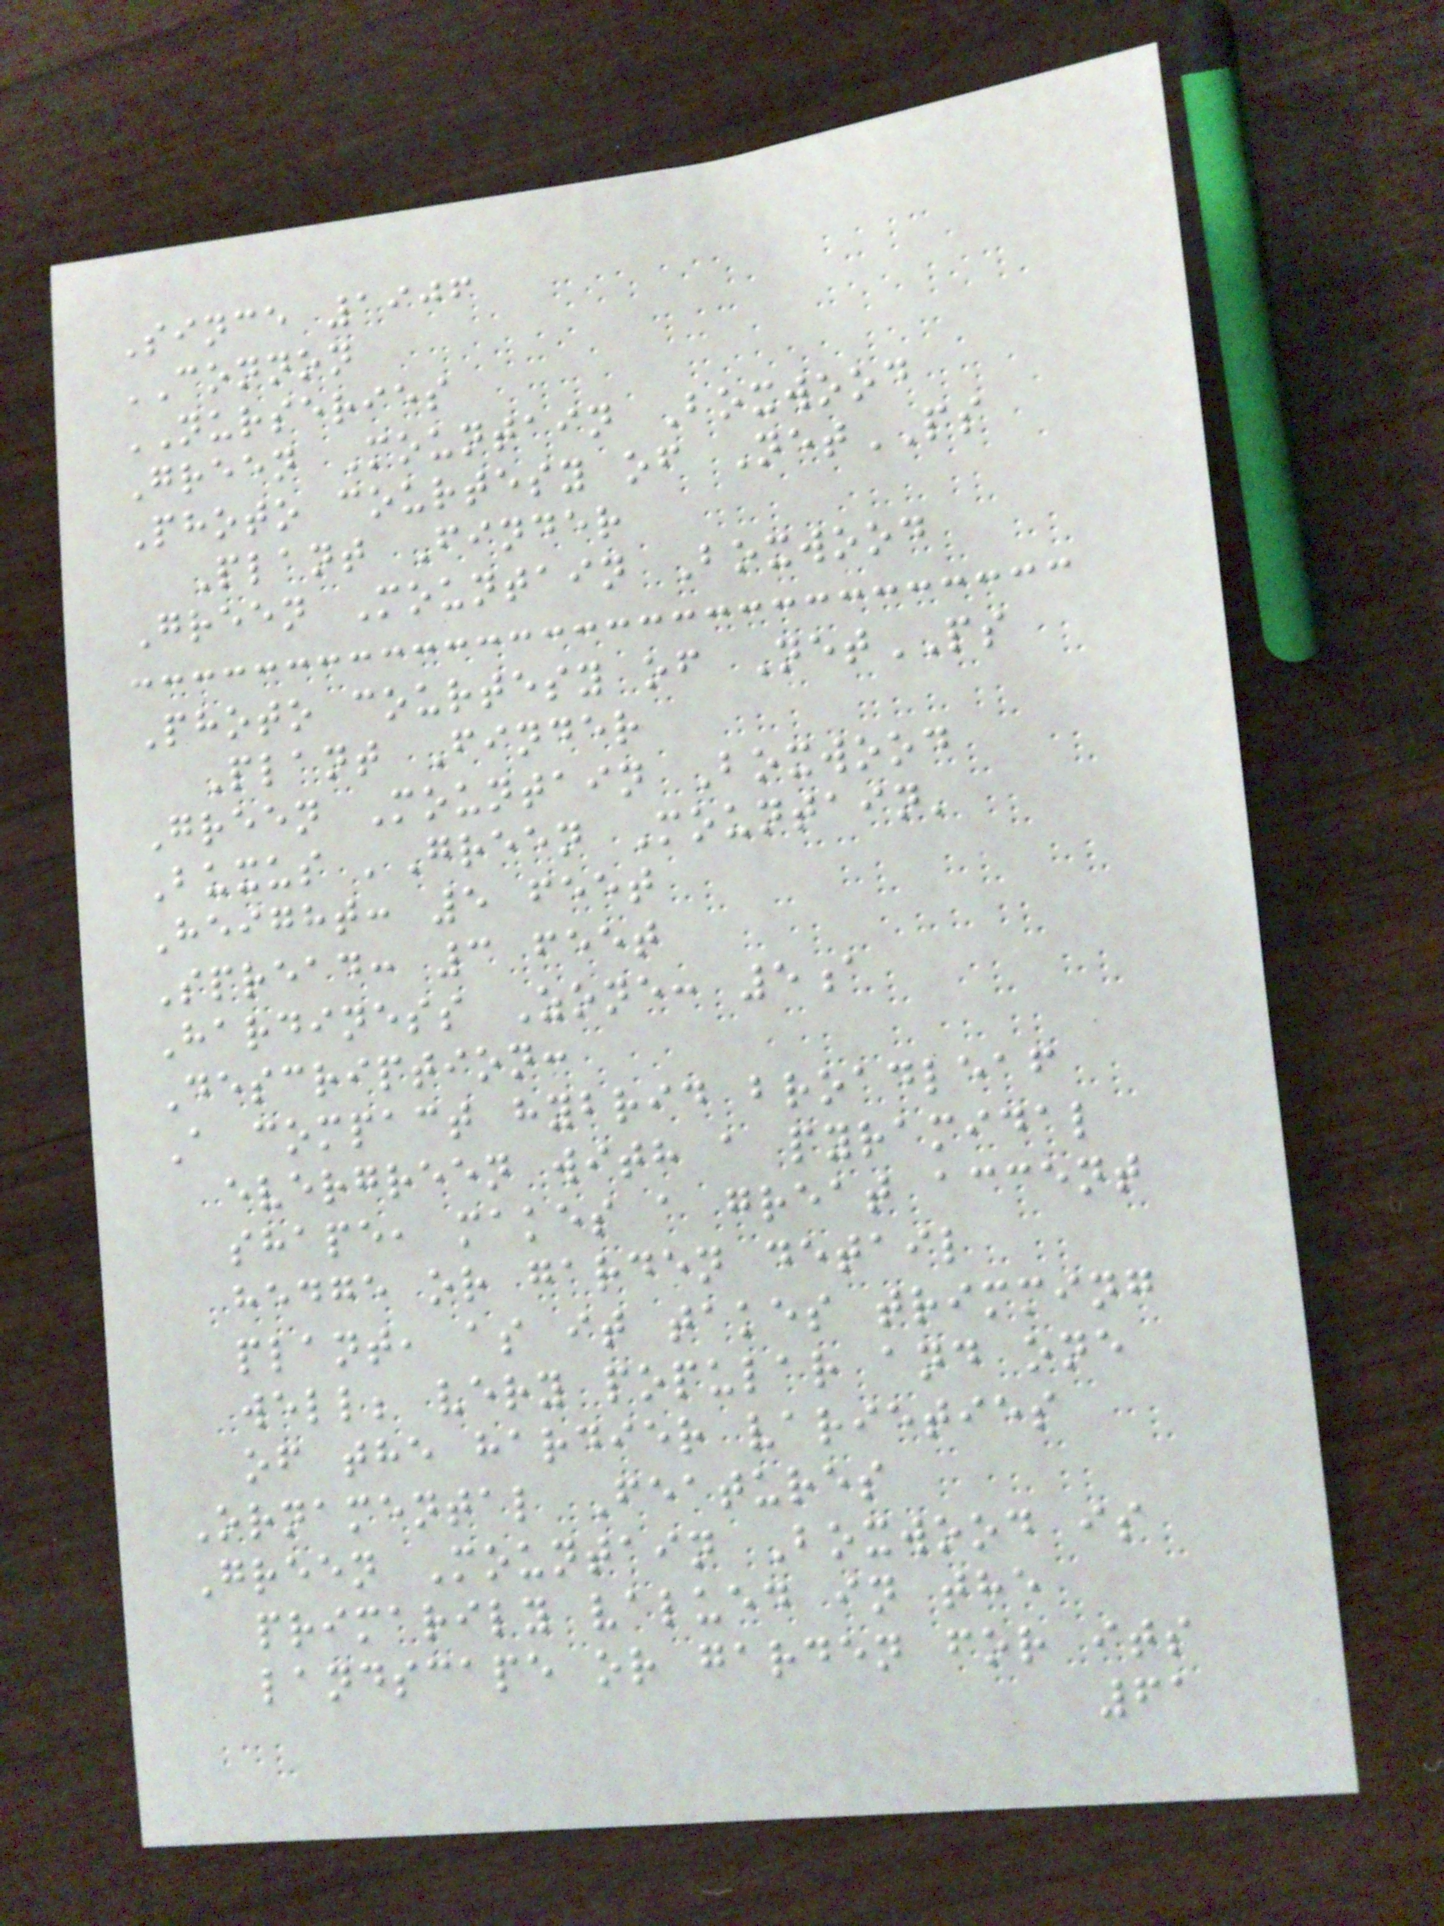Since 1906
CONNON
NURSERIES
Green Mountain Boxwood
Photo courtesy of NetPS
Plant Finder
Green Mountain Boxwood
Photo courtesy of NetPS
Plant Finder
Green Mountain Boxwood
Buxus 'Green Mountain'
Height: 5 feet
Spread: 3 feet
Hardiness Zone: 5a
Description:
A compact hybrid broadleaf
evergreen with a pyramidal
shape, makes a great accent
hedge or garden detail
plant, as it takes trimming
well; very popular and one
of the hardier varieties
Ornamental Features
Green Mountain Boxwood is
primarily valued in the
landscape or garden for its
61
